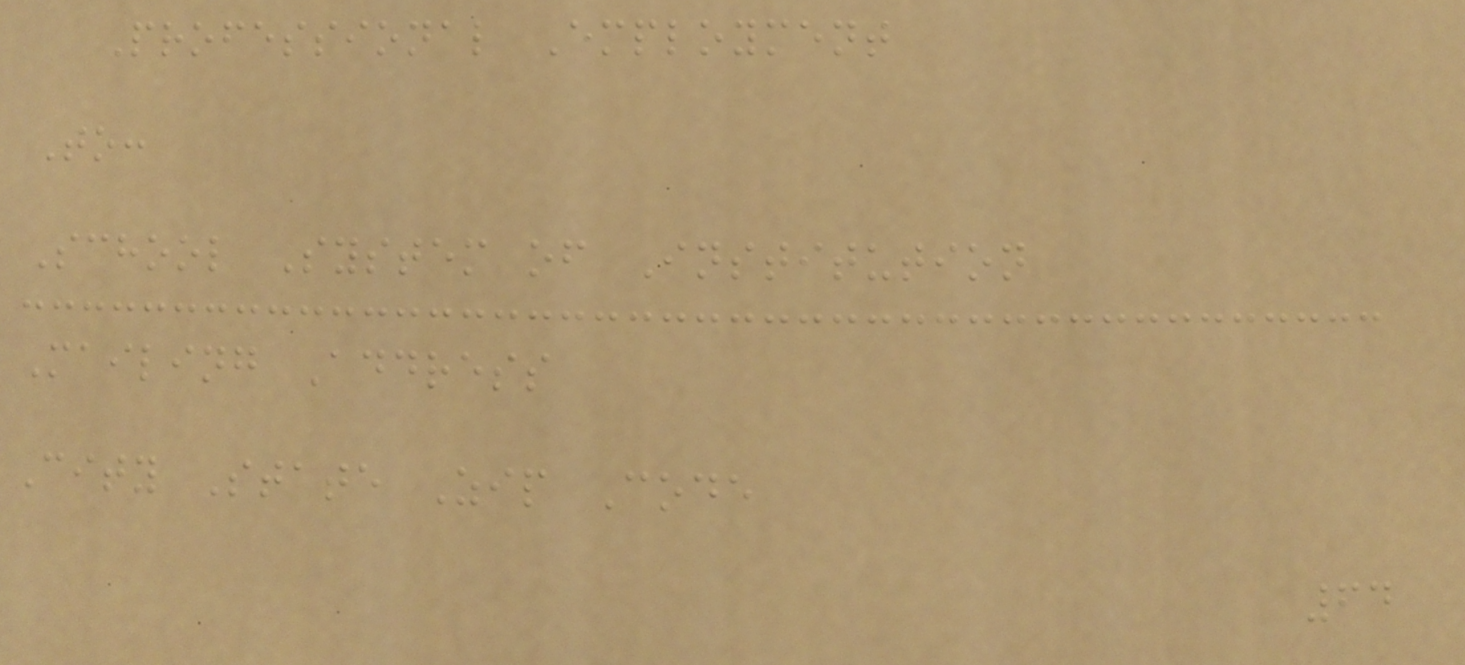Professional Employment
To:
School System of Institution
Mailing Address
City State Zip Code
64
